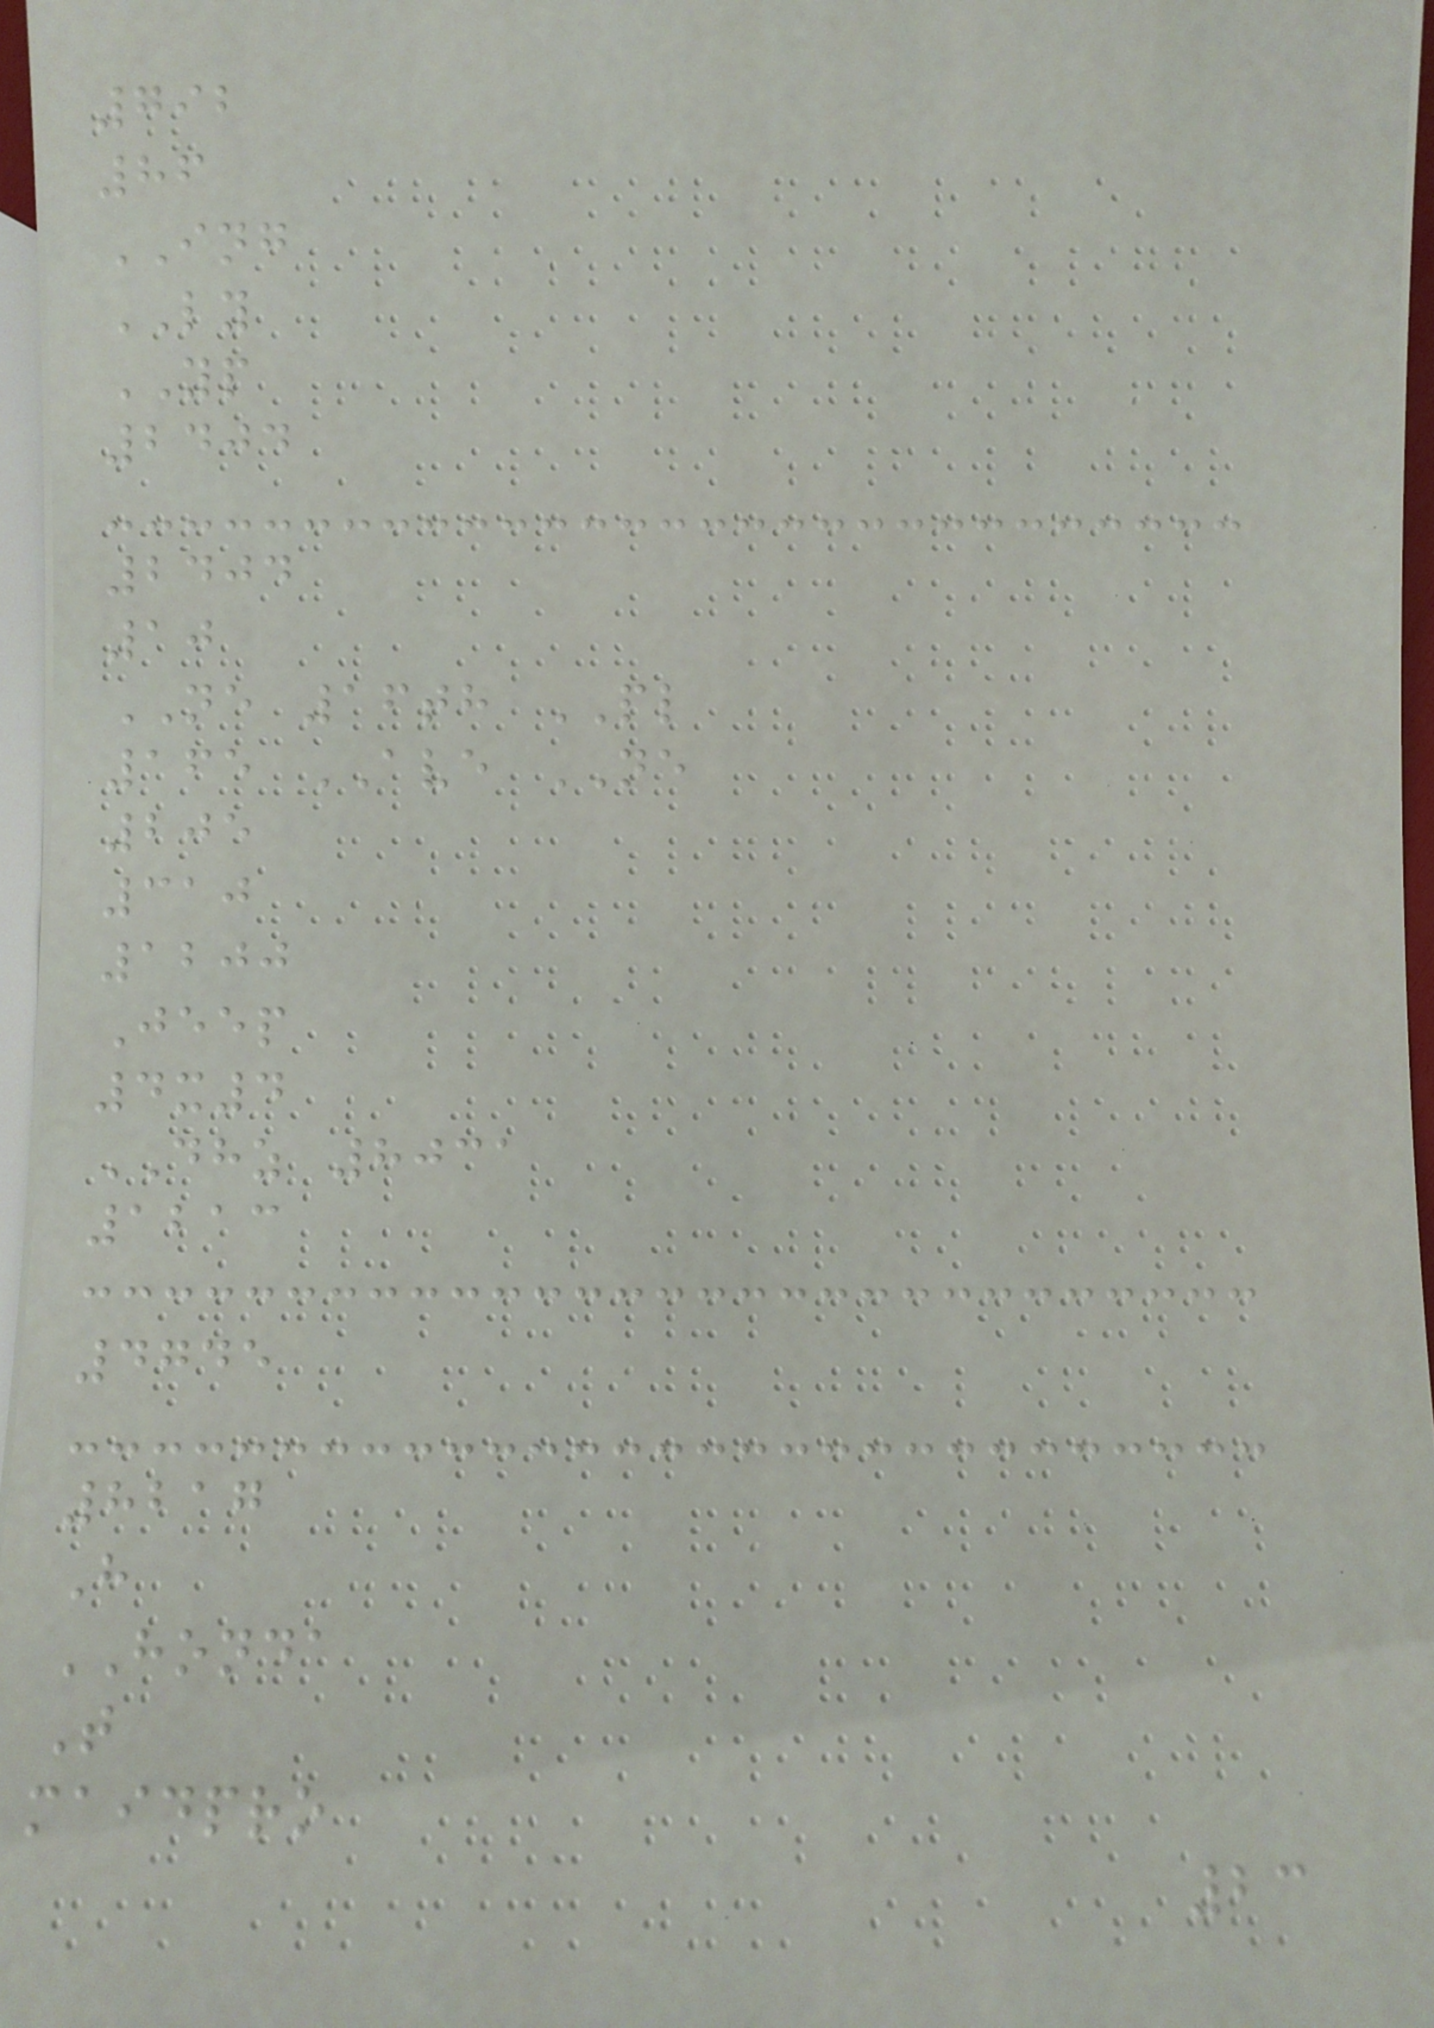792
86
ING
LY
YP
2404
2404
10
NE 16th PL
165 AVE NE
205
310
1200
Jeep
4x4
DHZ 8031
1213
4745
8217
H
HONDA
T
maidpro
23
